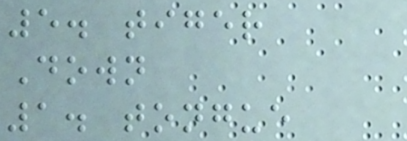5. tiger
Down
1. tongue
